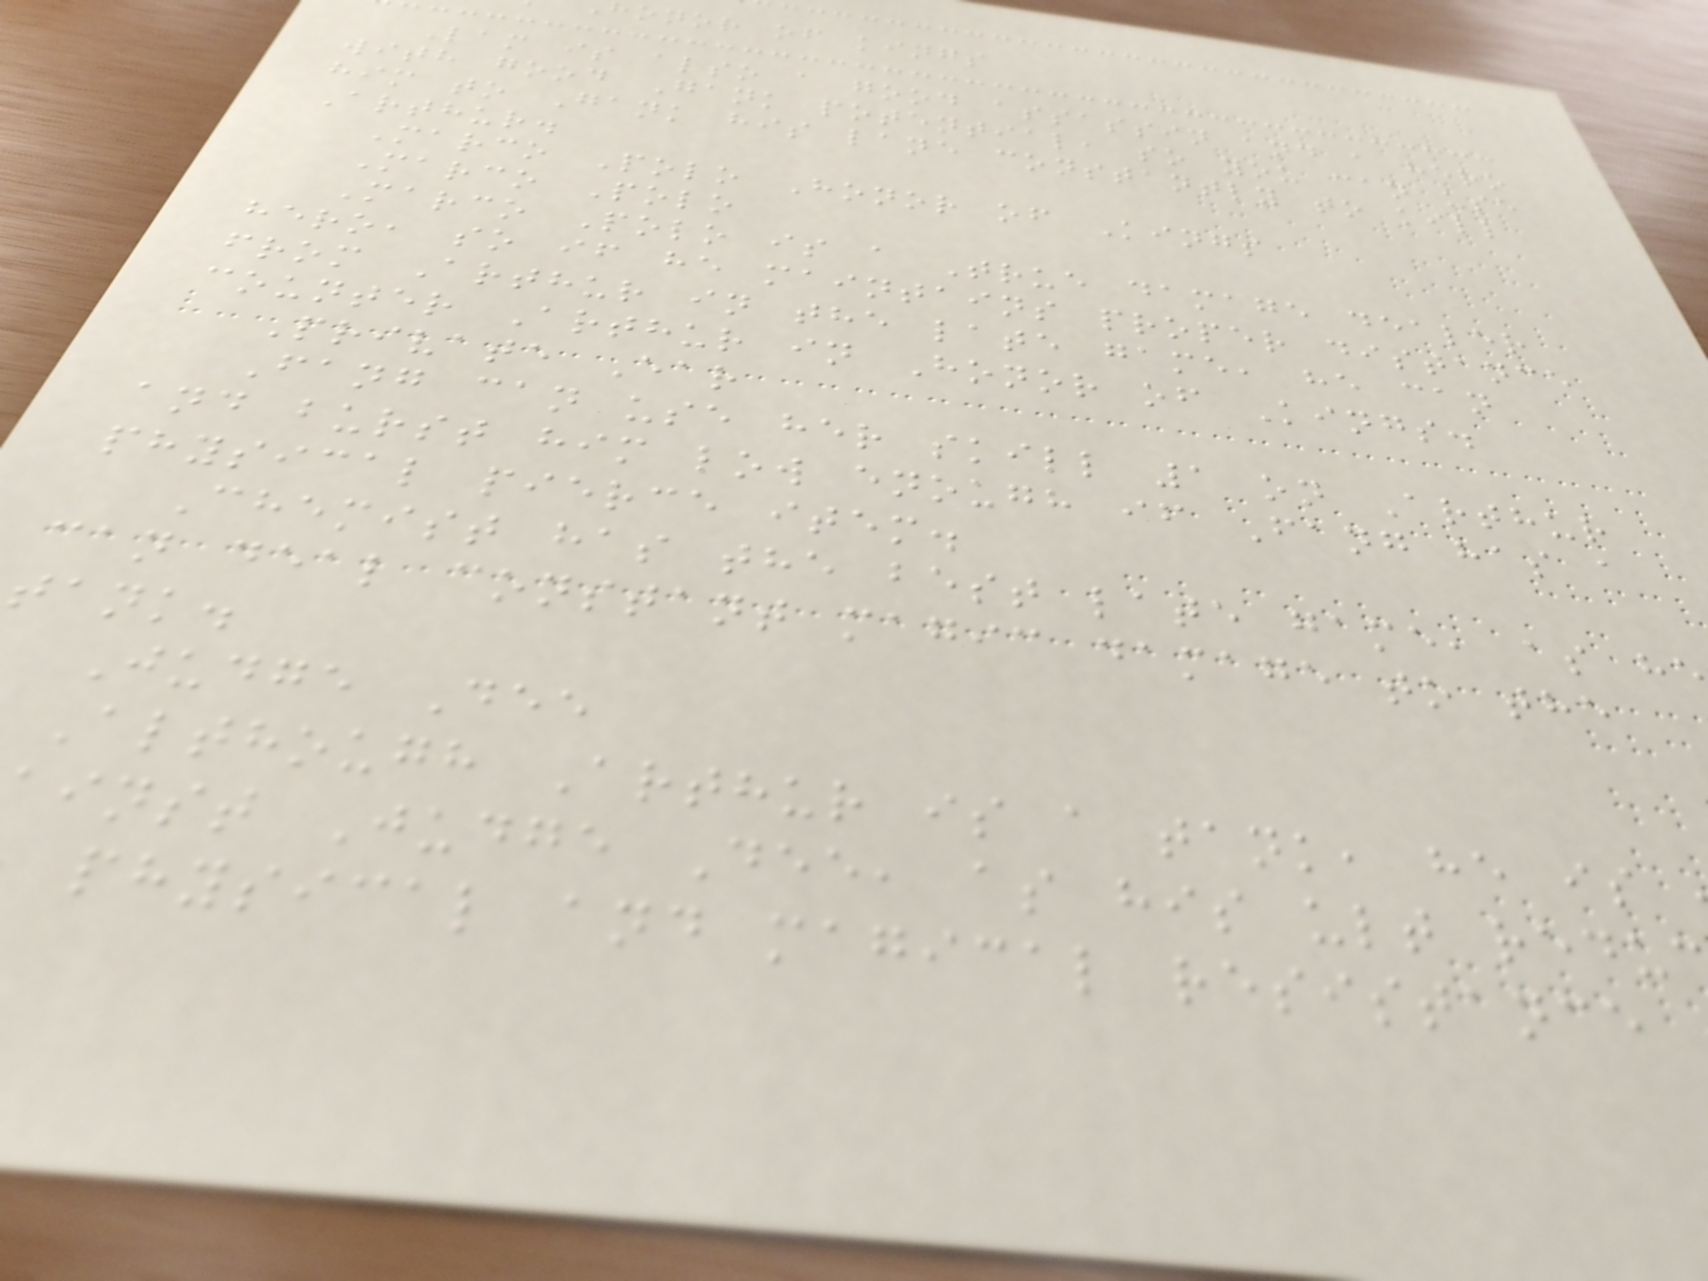onor of kings
Lam is also a good assassin and a hero
with good Gank potential, so you can use
him to Gank his lane constantly to kill
Arthur.
Marco Polo Honor of Kings
Marco Polo
Marco Polo is a True damage dealer
hero, so if he maintains proper distance
from Arthur in the late game, he can
counter Arthur in Honor of Kings.
Private Ear
Fang can use her skill 1 on Arthur
and burst him low enough if Fang has a
physical pierce item.
Chemist has the best late game, as h
can deal constant magic damage to the
tank.
Judge Dee
Although Arthur is a tank, he is
inst Judge Dee, as his ult redu
physical and magical resistance
